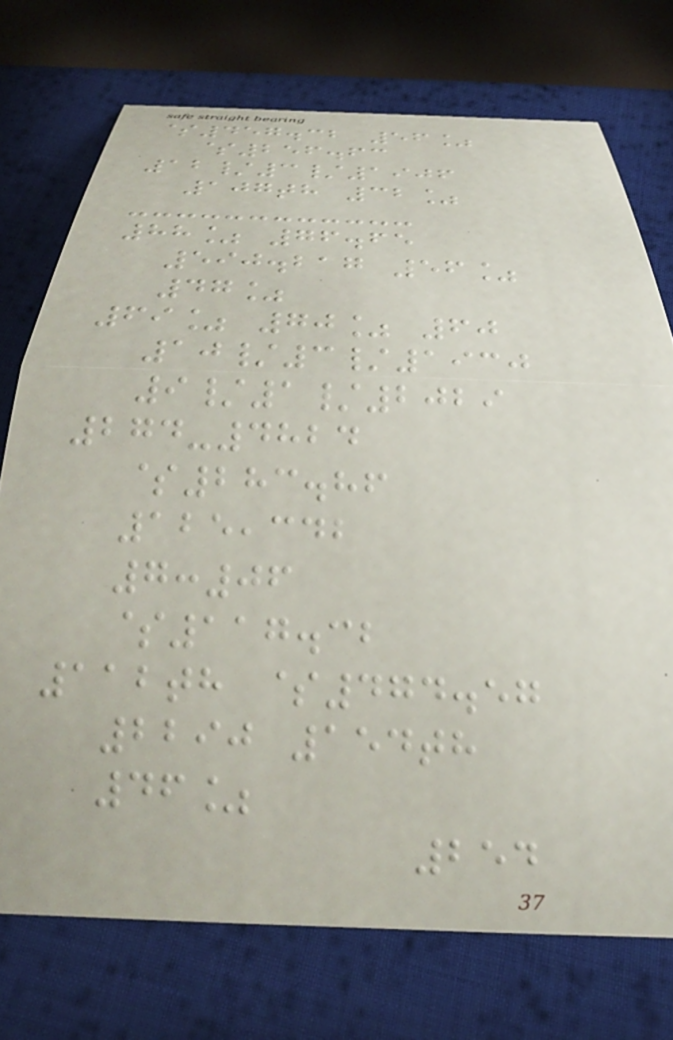$457.32 56%
$256.63
12/3/1906
107th 32%
88% 76.65
590.217 56%
47%
69% 70% 60
10/3/1930
9/1/2029
274-4824
$283.86
125,342
7:06
$117.32
112th $474.57
2290 154th
46%
254
